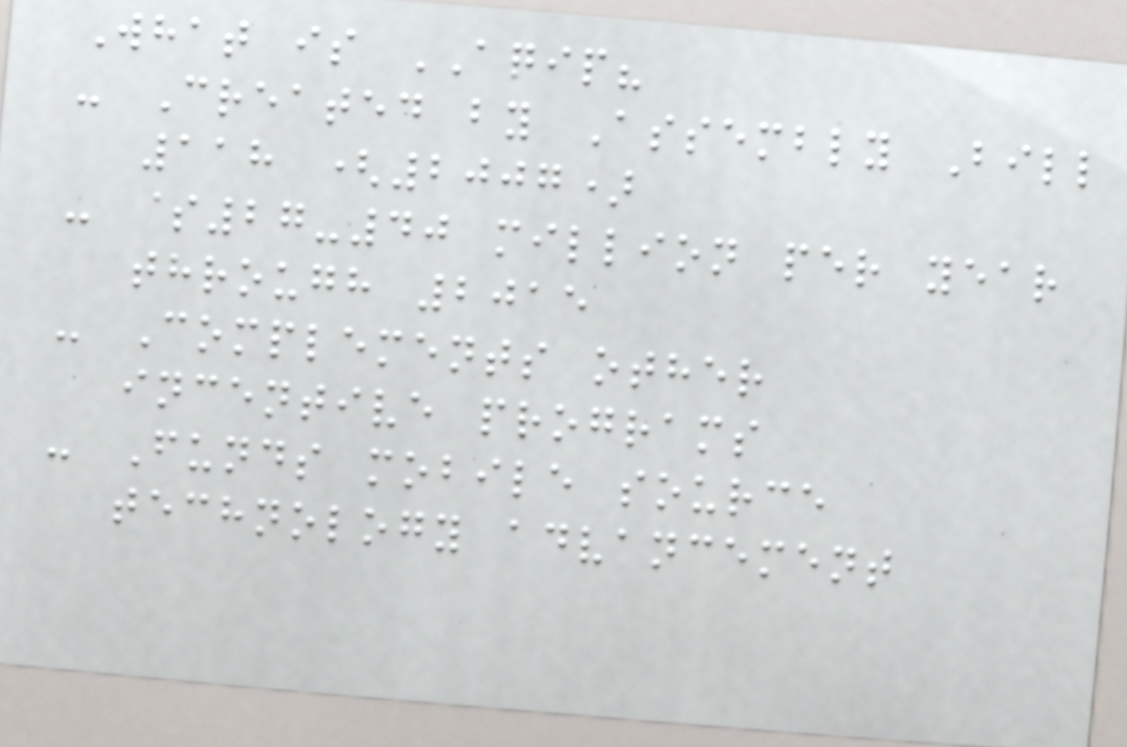What is AQIP?
- Created by Assembly Bill
118 (2007)
- $27-40 million per year
through 2015
- Complements other
incentive programs
- Funds mobile source
technology advancement
